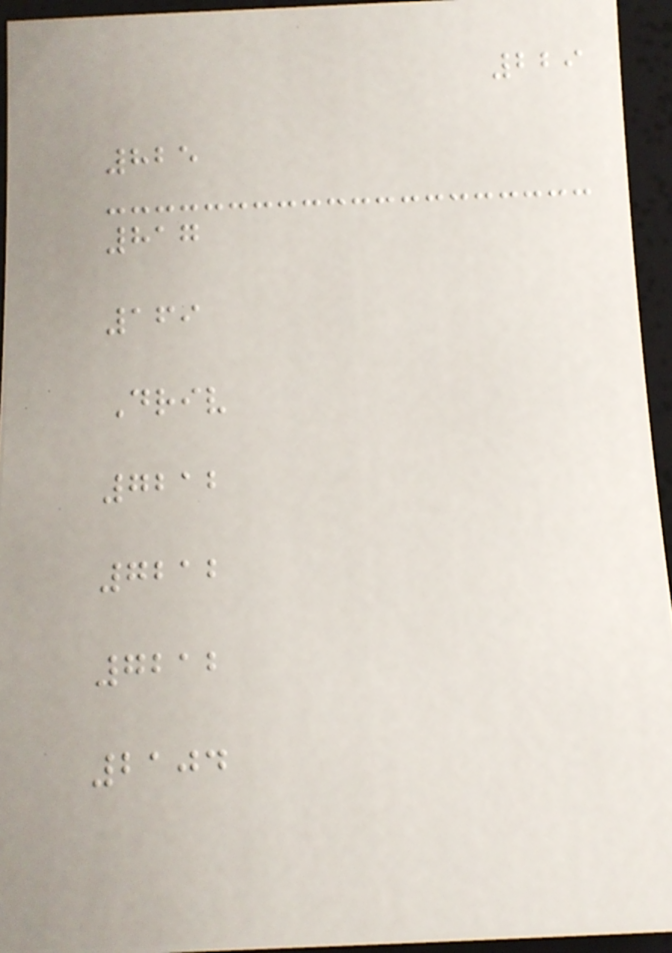229
825
817
169
Driv
7212
7212
7212
2104
